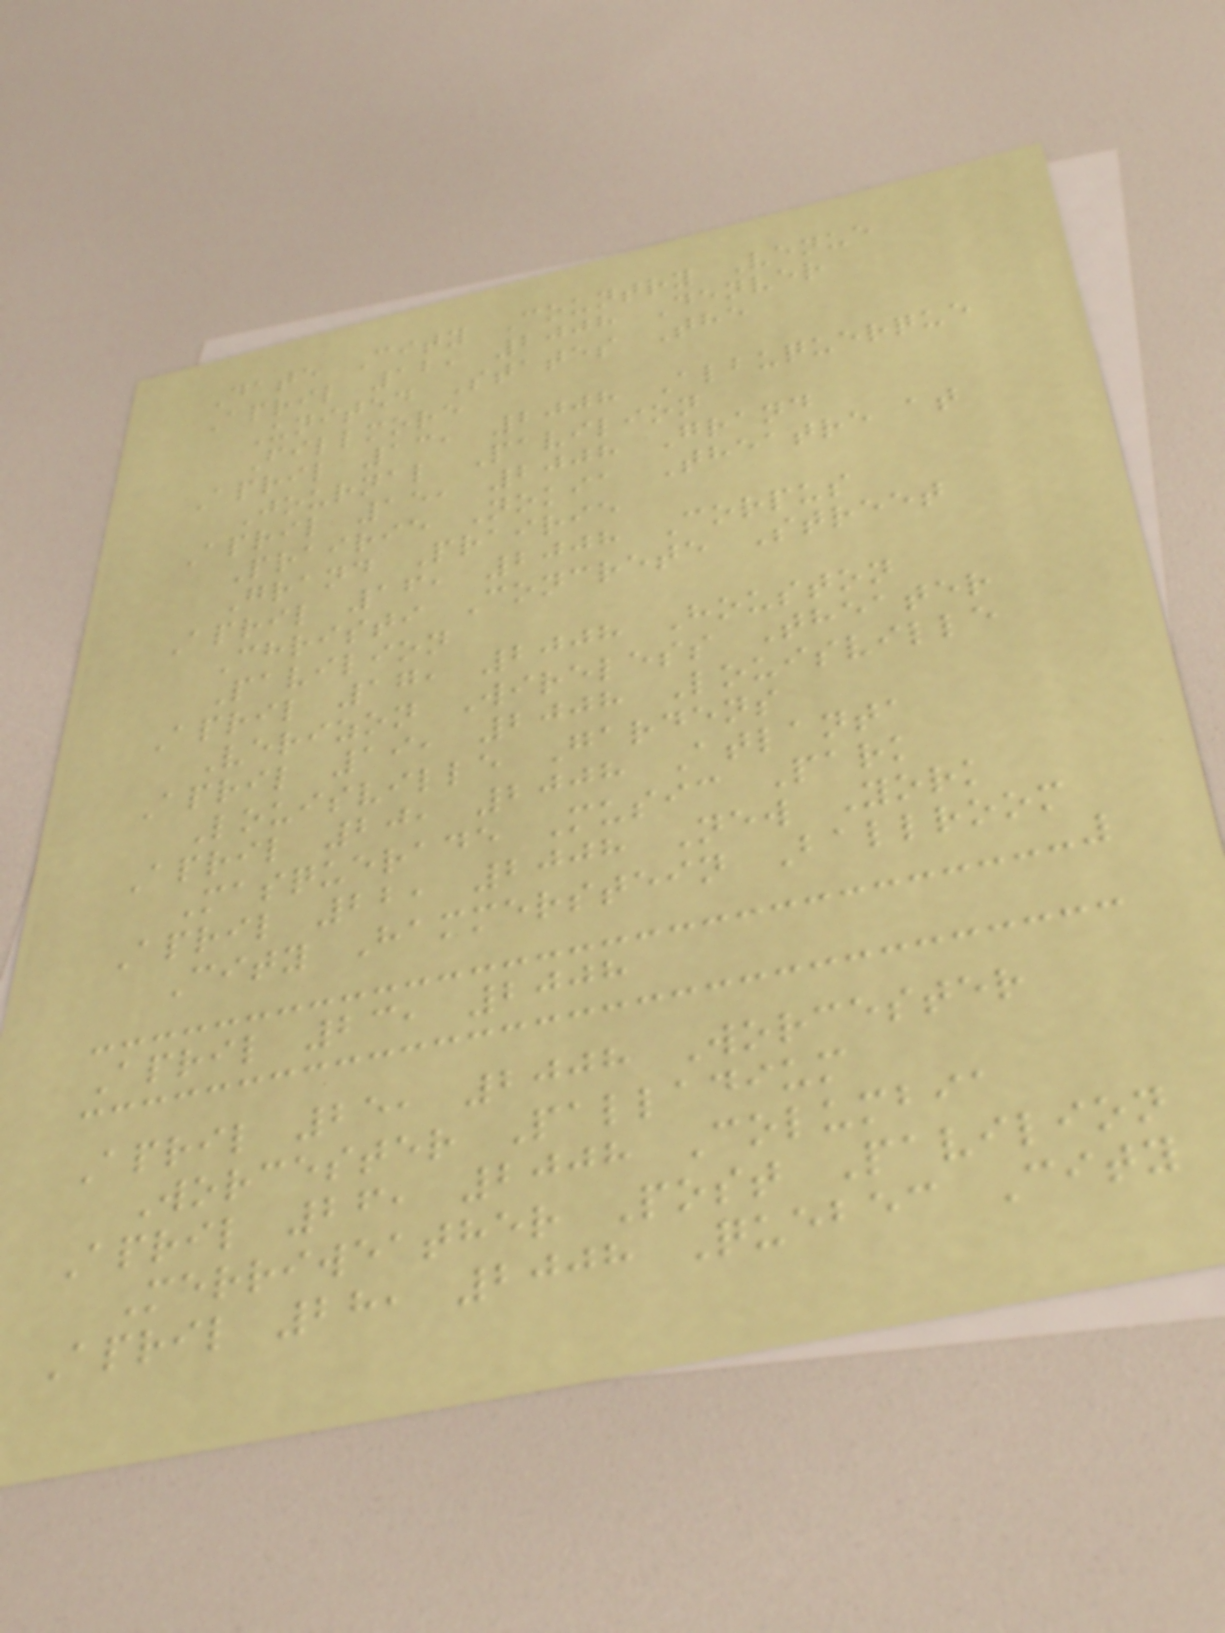Date City Country Venue
April 12, 2008 Denver
United States The
Fillmore
April 13, 2008 Albuquerque
Journal Pavilion
April 15, 2008 Grand
Prairie Nokia Theatre at
Grand Prairie
April 16, 2008 Corpus
Christi Concrete Street
Pavilion
April 17, 2008 Houston
Verizon Wireless Theater
April 19, 2008 Louisville
Louisville Gardens
April 20, 2008 Atlanta
Masquerade Music Park
April 22, 2008 New York
City Hammerstein Ballroom
April 23, 2008
April 25, 2008 Worcester
Worcester Palladium
April 26, 2008 Columbia
Merriweather Post Pavilion
April 28, 2008 Quebec City
